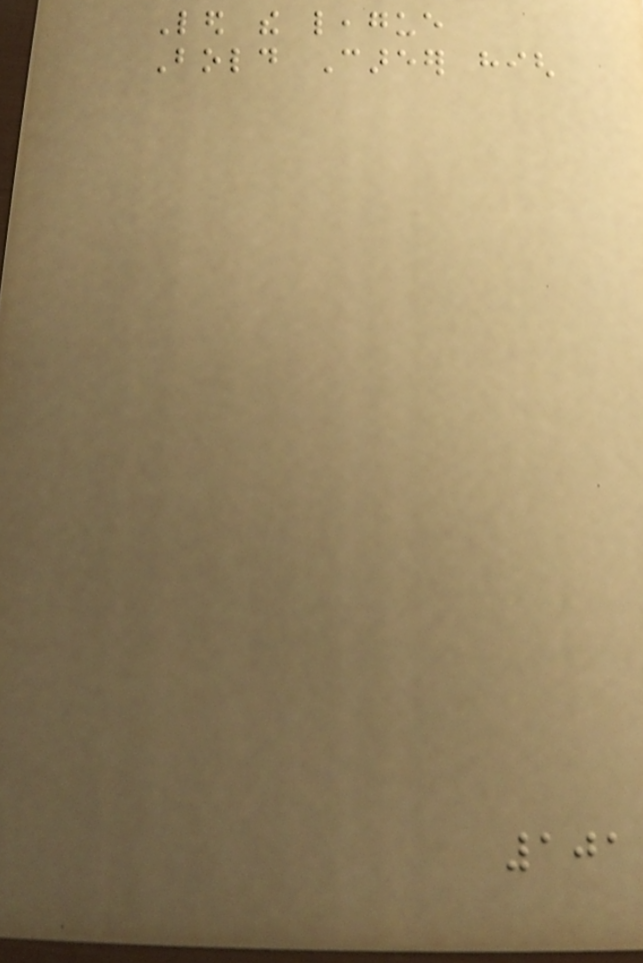Led the league
Bold Career high
101
